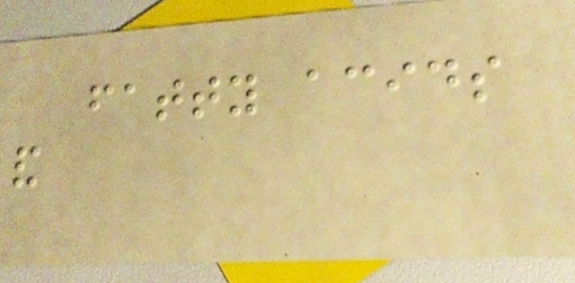fatty acids
and
